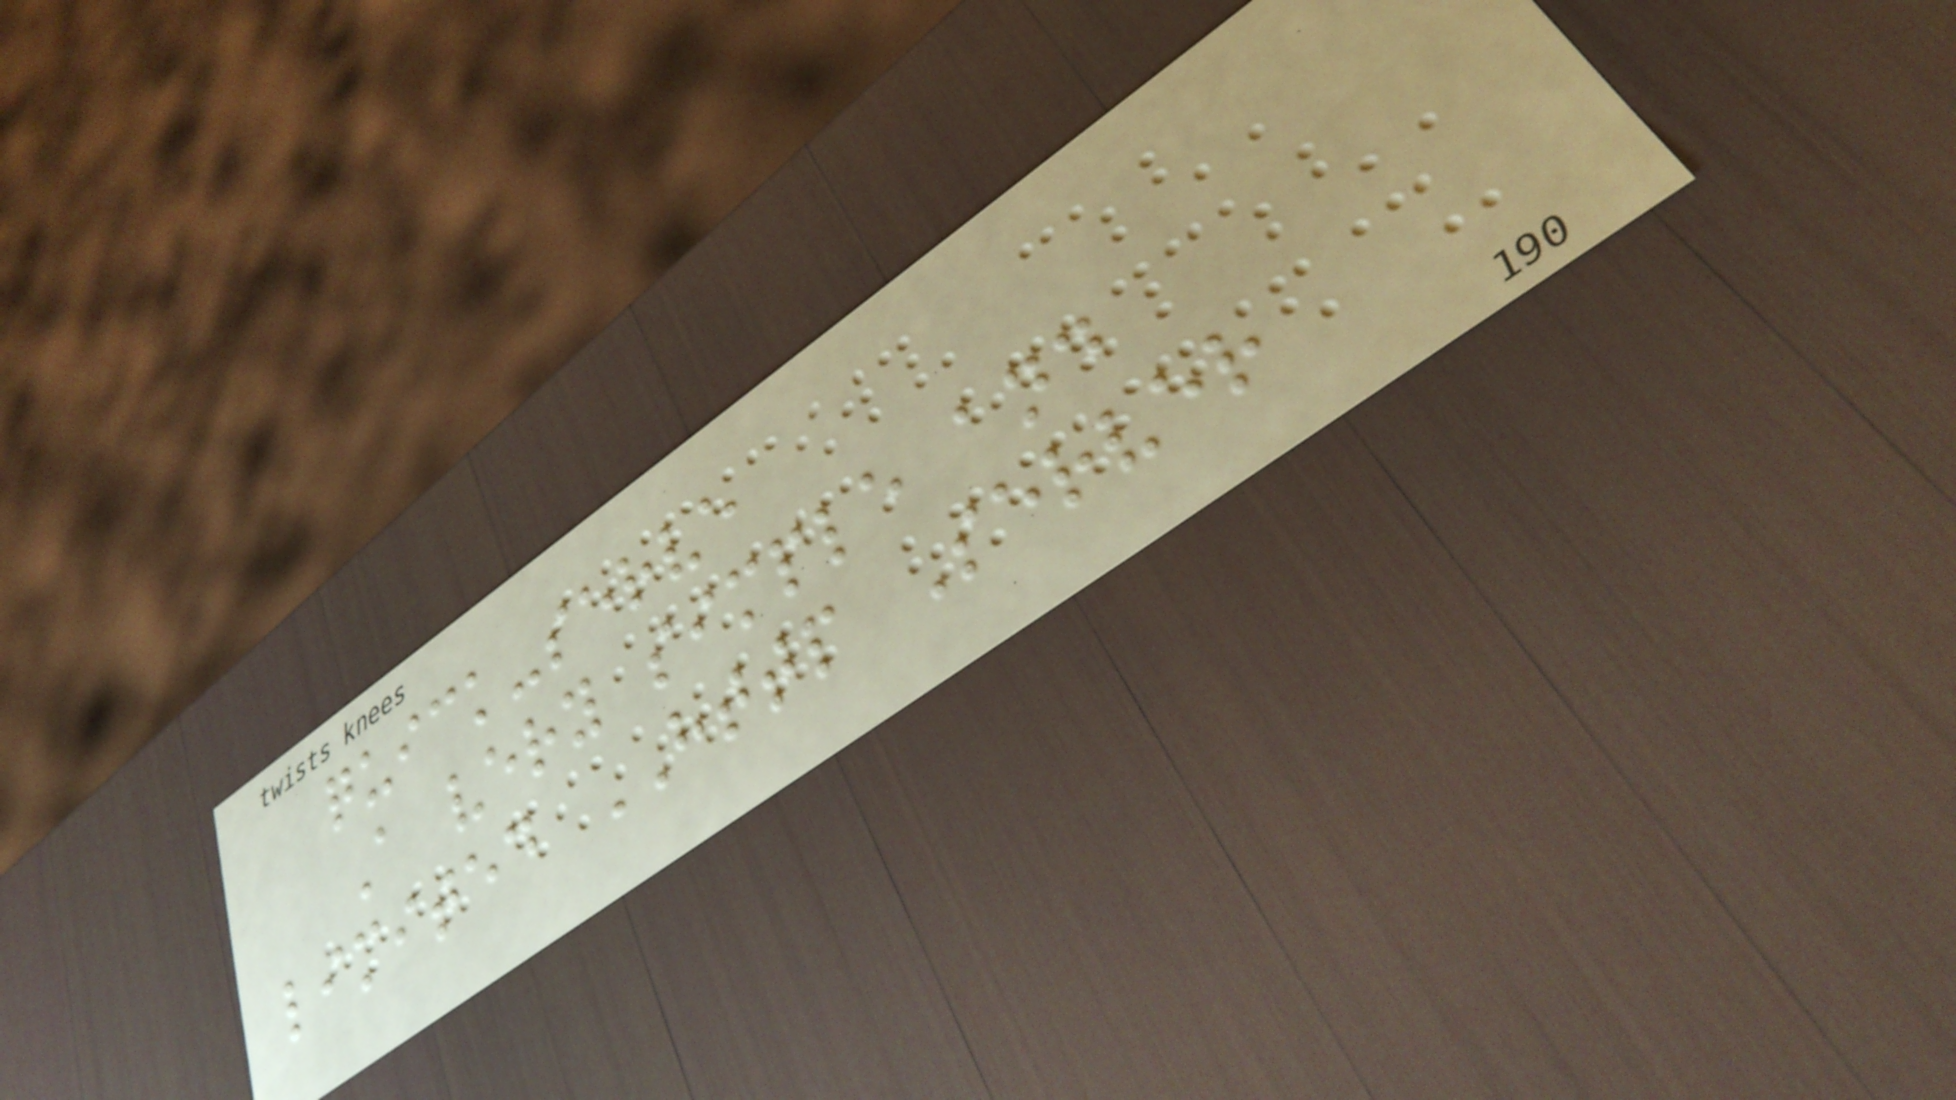quick-serve
A very simple and
limited HTTP Server
